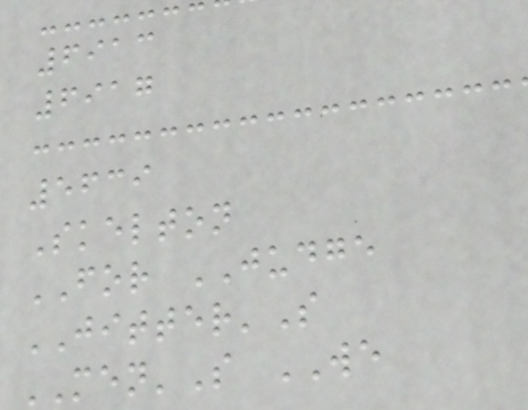6913
6917
5639
Skelton
FOR JUDGE
JITTER'S
MEN'S WE
